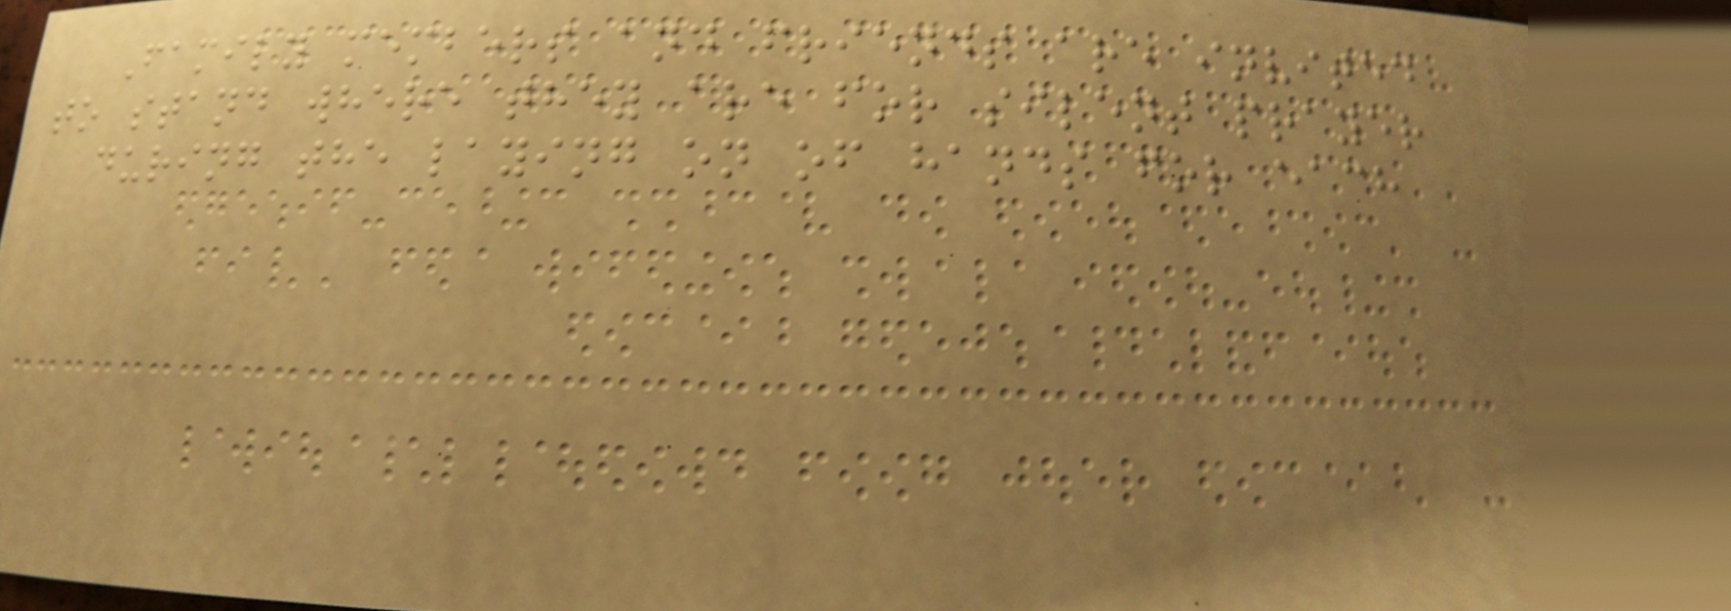Family members and friends are invited
to stand where they are for silent prayer
during the laying on of hands for each
